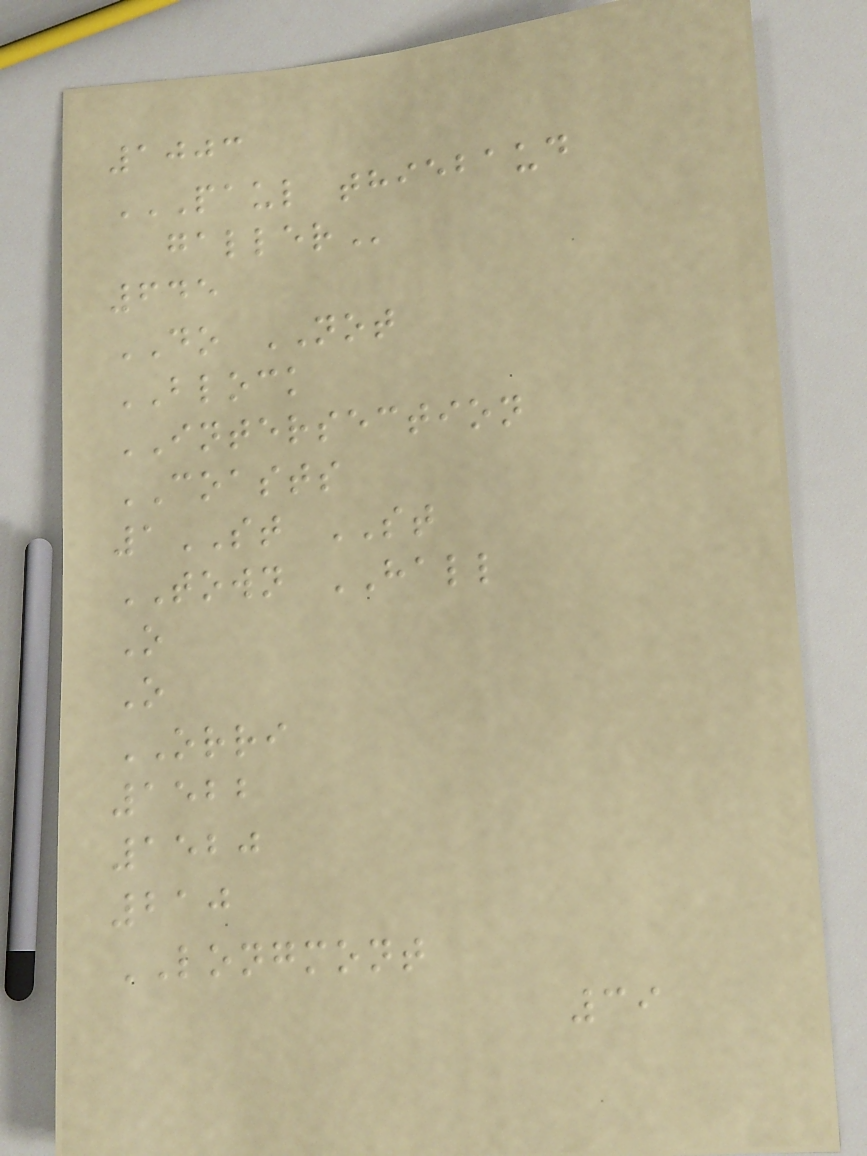1003
PAUL THIEBAUD
GALLER
645
DO NOT
BLOCK
INTERSECTION
COASTS
1ST ST
TOWN HALL
O
O
ORRI
1522
1520
210
LONGMONT
39
